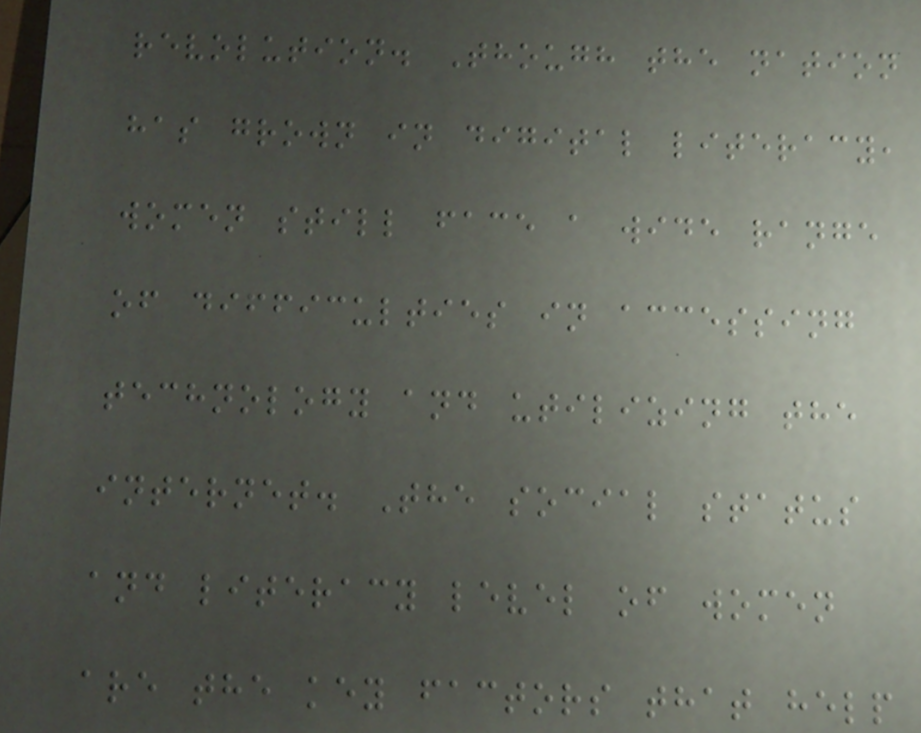revolution. Though the nation
has grown in digital literacy,
women still face a wide range
of difficulties in accessing
technology and utilizing the
internet. The social status
and literacy level of women
are the key factors that help
